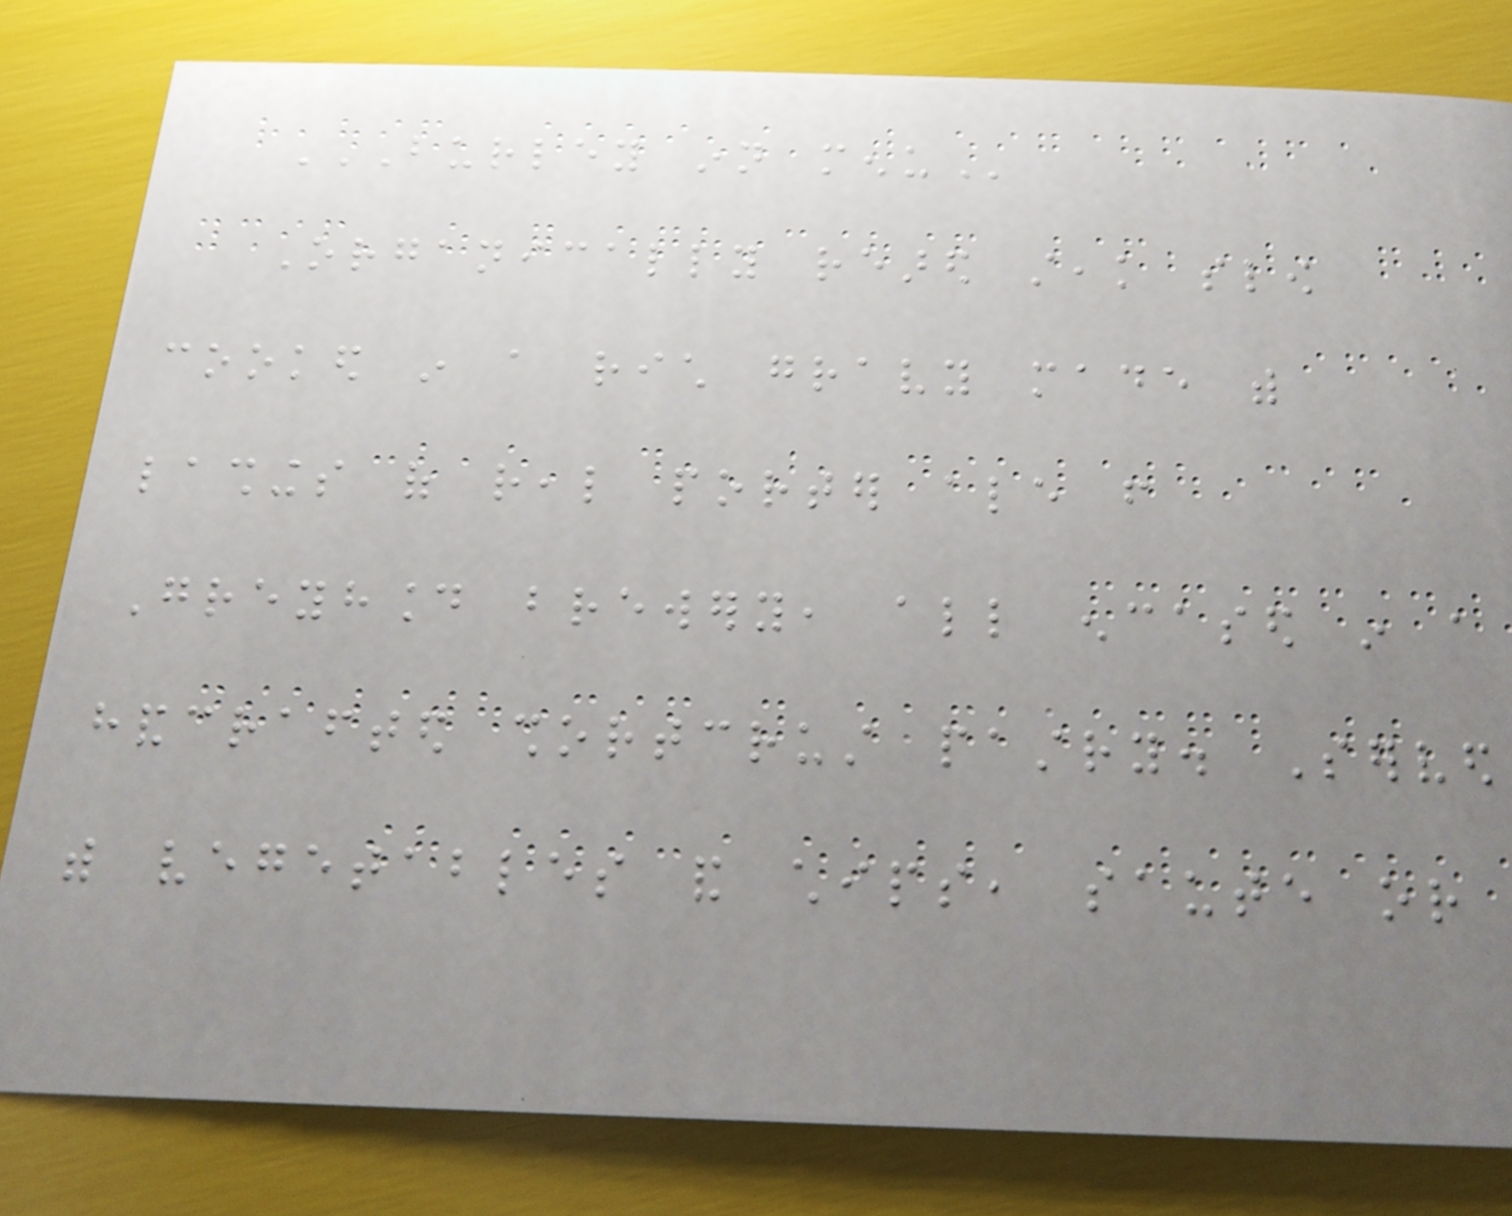BURLEY INN MENU
Organically reared steak slow
cooked in a rich gravy made with
lashings of real porter ale from
Greyhound brewery, all encased in a
handcrafted shortcrust pastry. Served
with vegetables and chips, saute or
